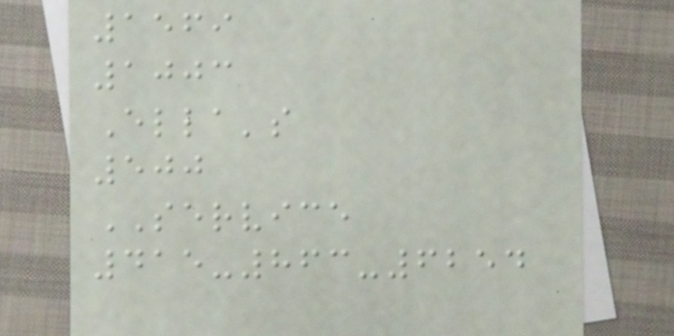1569
1003
Ella's
500
SERVICE
415-863-6254
